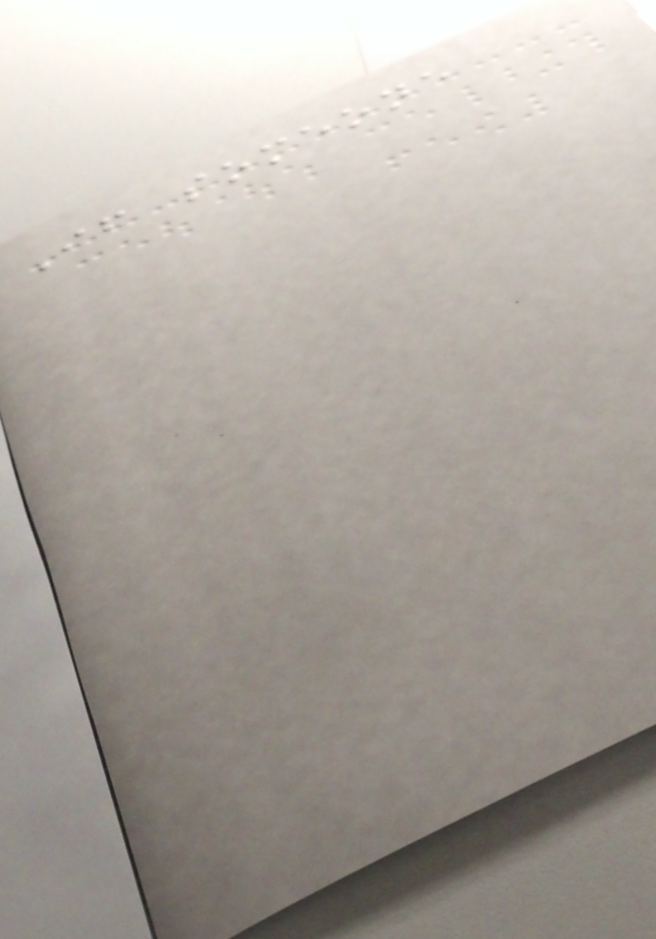If someone
